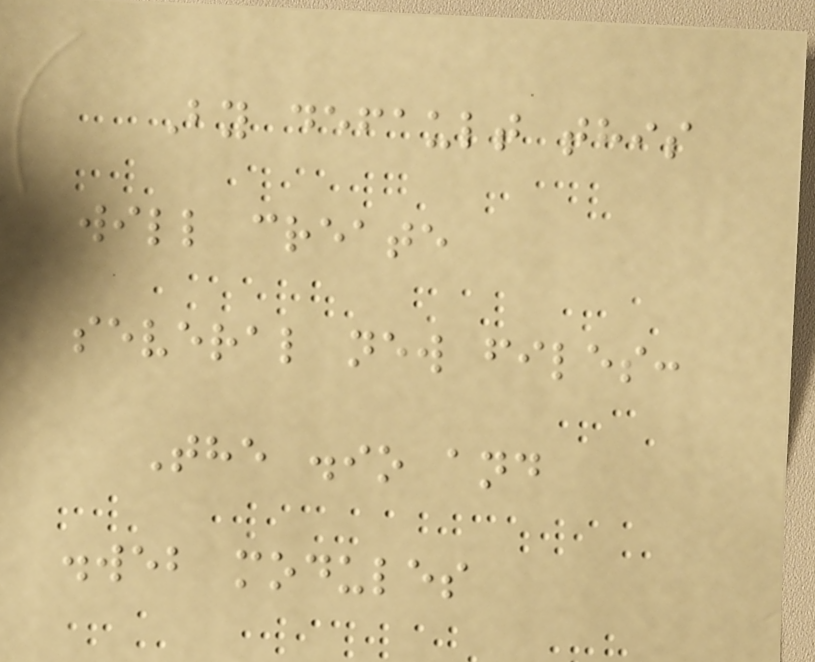By default this
will create
several new files:
The .io and
.web modules
